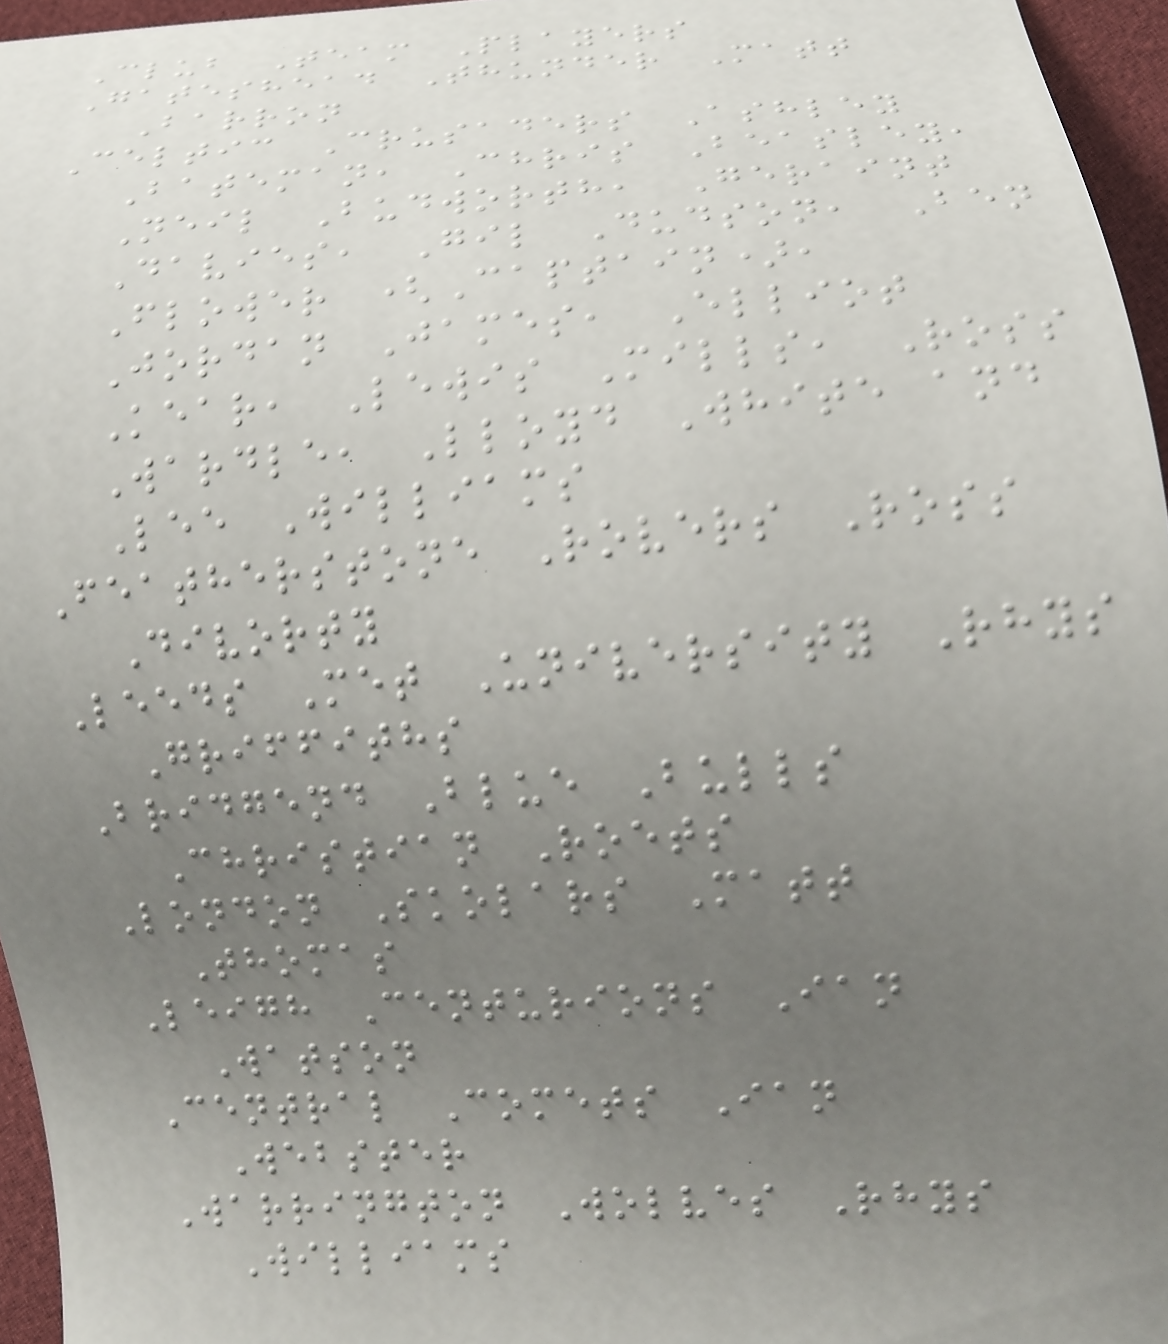Club Team Players
Gateshead Thunder Matt
Barron
Celtic Crusaders Ashley
Bateman, Chris Beasley,
Neil Budworth, Geraint
Davies, Gil Dudson, Ben
Flower (Captain),
Jordan James, Elliot
Kear, Lewis Mills, Ross
Wardle, Lloyd White and
Lee Williams
Featherstone Rovers Ross
Divorty
Leeds Met University Rhys
Griffiths
Bridgend Blue Bulls
Christian Roets
London Skolars Matt
Thomas
Leigh Centurions Ian
Watson
Central Comets Ian
Webster
Warrington Wolves Rhys
Williams
